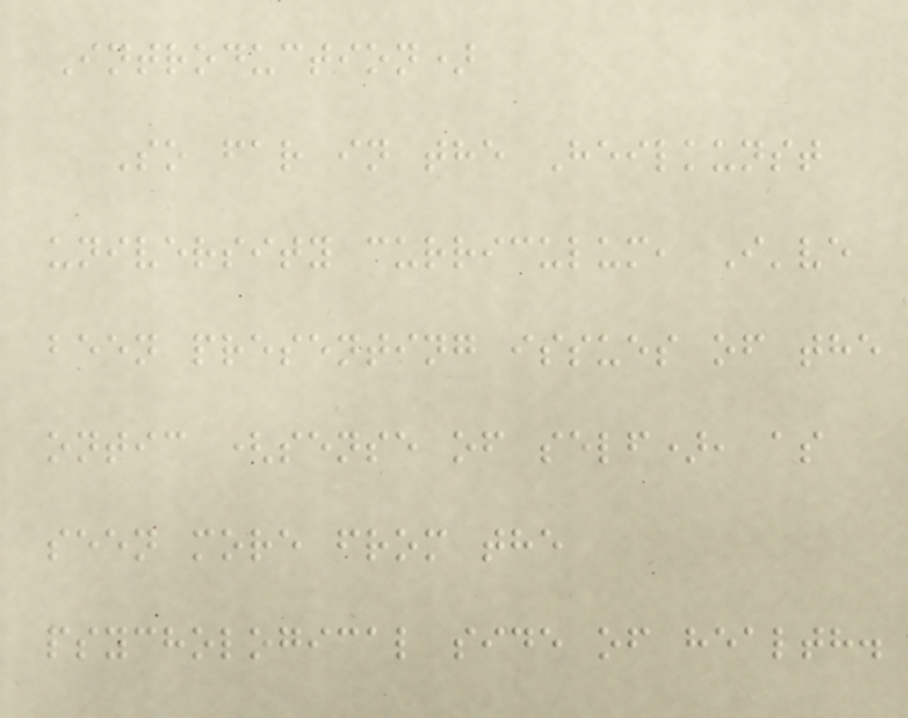Introduction)
So far in the Heilkunst
university curriculum, I've
been presenting issues of the
ontic (sense of self), as
seen more from the
psychological side of health.
